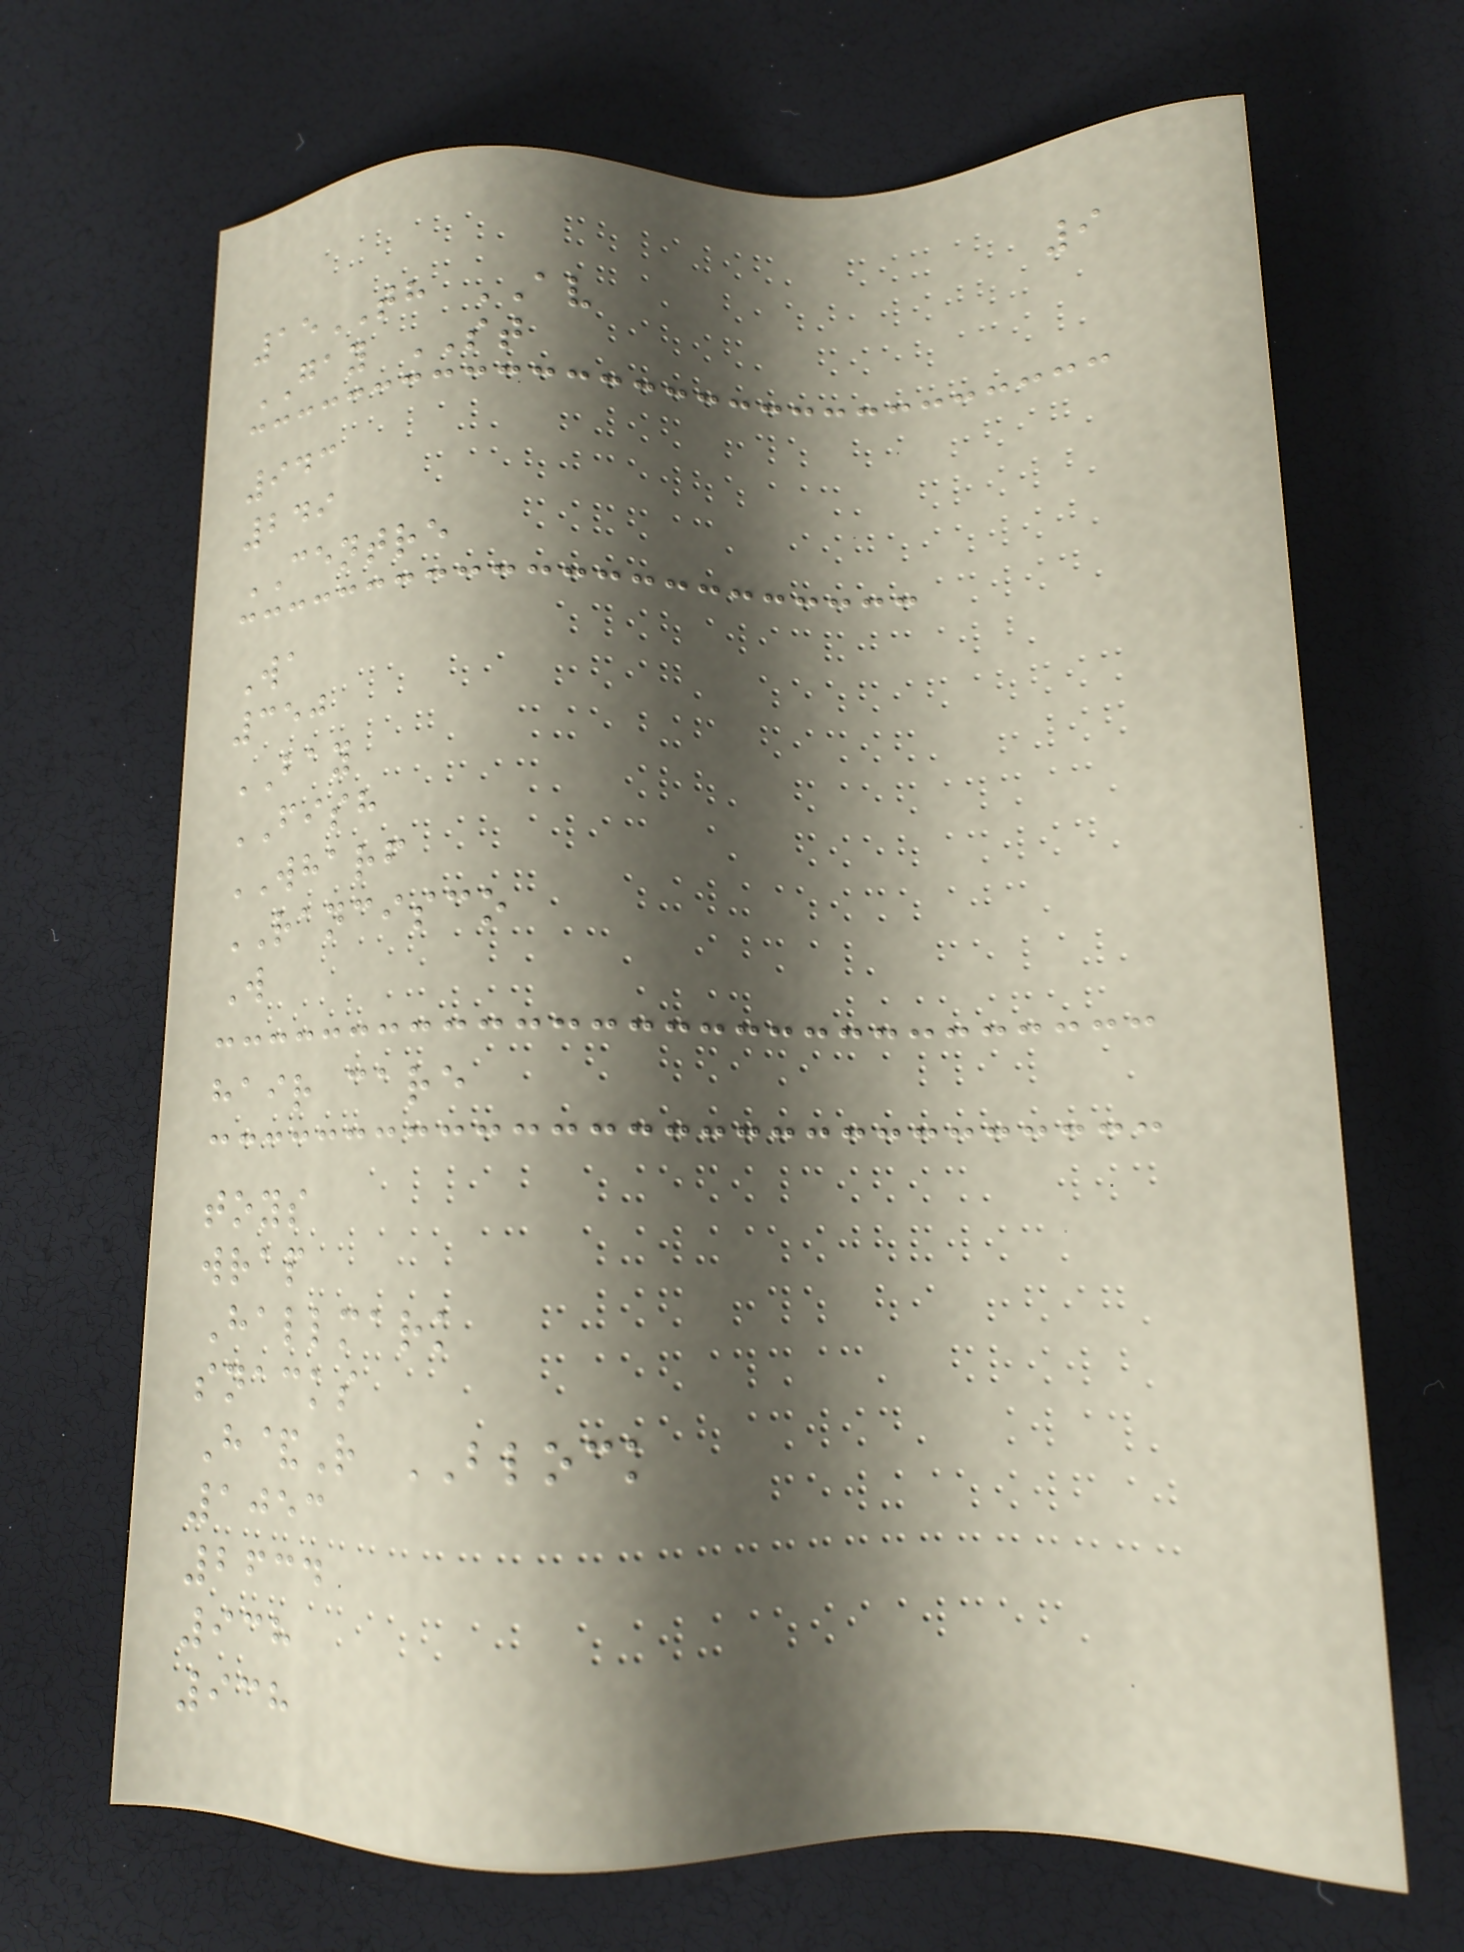9
15TH AV
GAY ST
943
249
CENTRE
Wa
350
BAY
FISH
WHARF
RANCISCO
W
hair care
toys
wrap
Hallmark
snacks
H&R BLOCK
1053
2634
938
938
